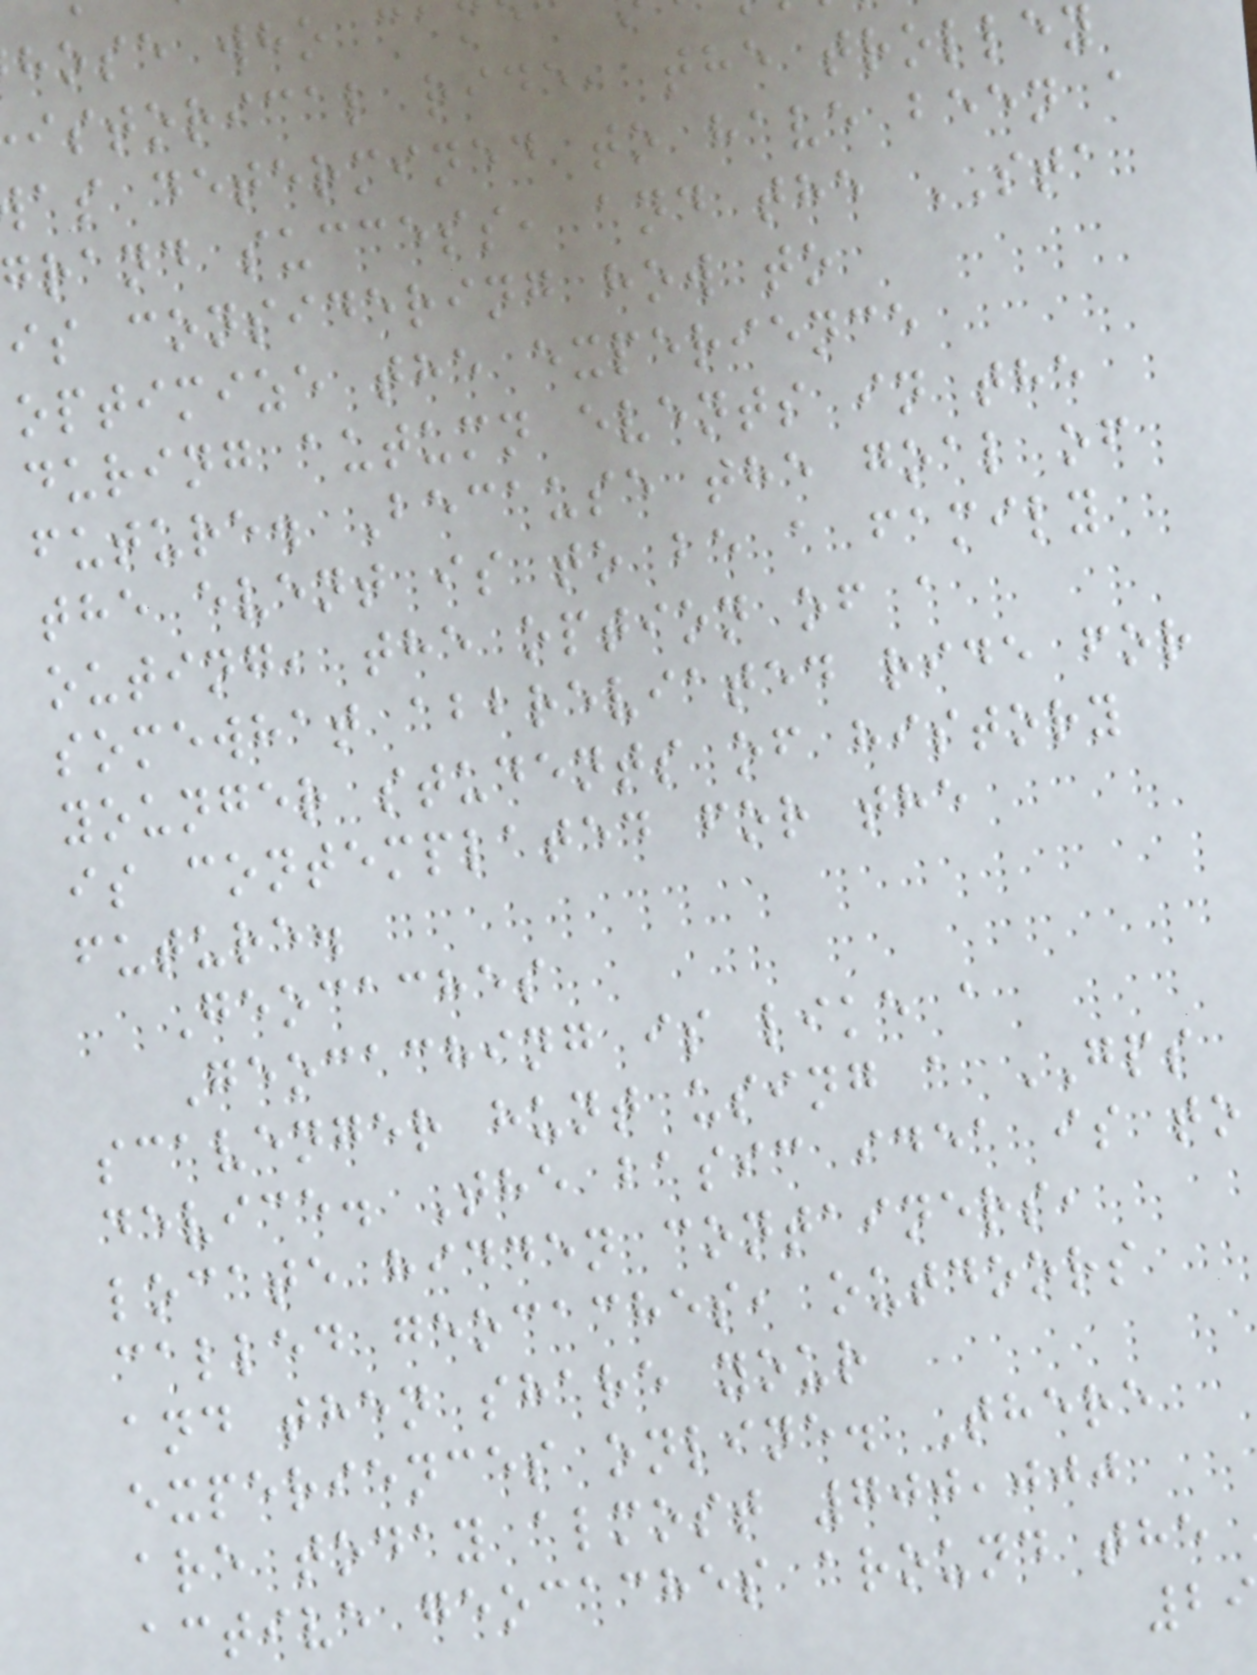hose who ca
istorical ride, the trolley
as determined to have been a
grand success, and the STA
is considering how to
optimize the experience
during autumn events in the
future. Because the goal of
the event is to be a family
outing, the option of a
somewhat abbreviated ride for
younger students of history
is contemplated for the
future.
Geocaches
Geocaching is like a
scavenger hunt using a GPS
device. The basic idea is to
locate hidden containers,
called geocaches, outdoors
and then share your
experiences online. There
are today almost 700,000
active geocaches around the
